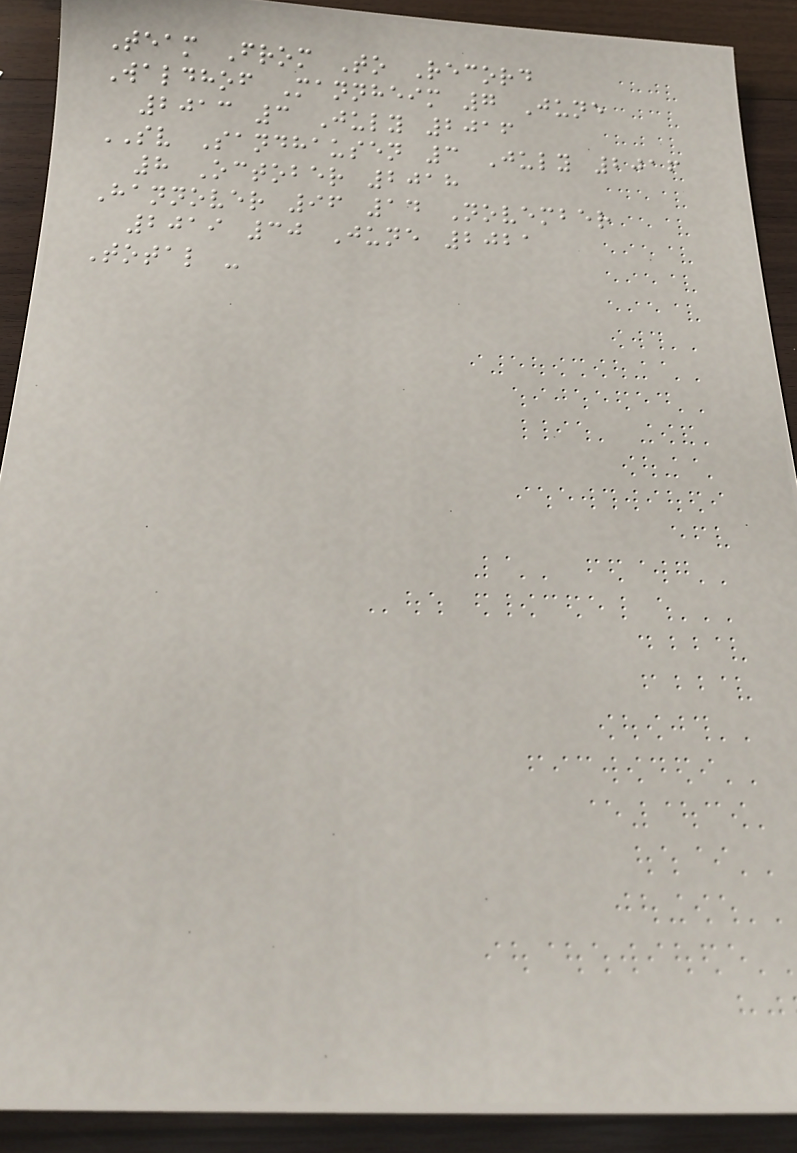Team From To Record
Waldhof Mannheim 7 June
2013 3 July 2016
SV Sandhausen 3 July 2016
8 October 2018
Hannover 96 14 November
2019 30 June 2021
Total -
